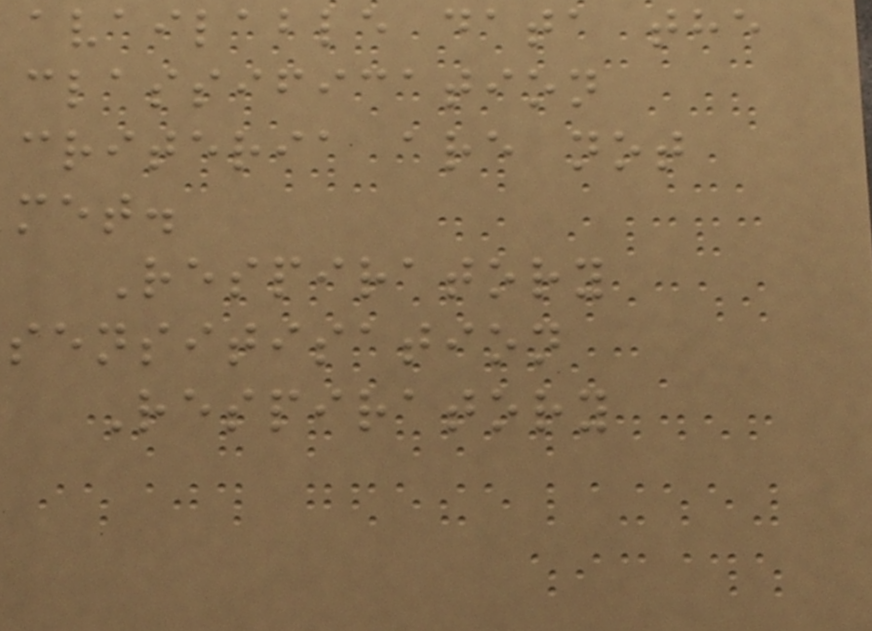available data the
classification
criteria are not
met.
Respiratory
sensitisation
Respiratory
